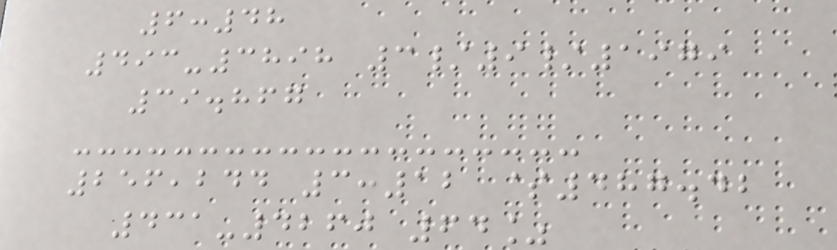6:48
493-3898 3/9/1979
39.867
256,244 3:12 $487.42
431-4260 64%
